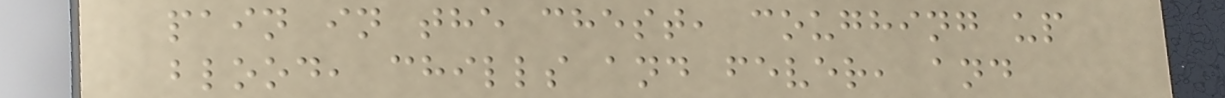pain in the chest, coughing up
blood, chills and fever, and
